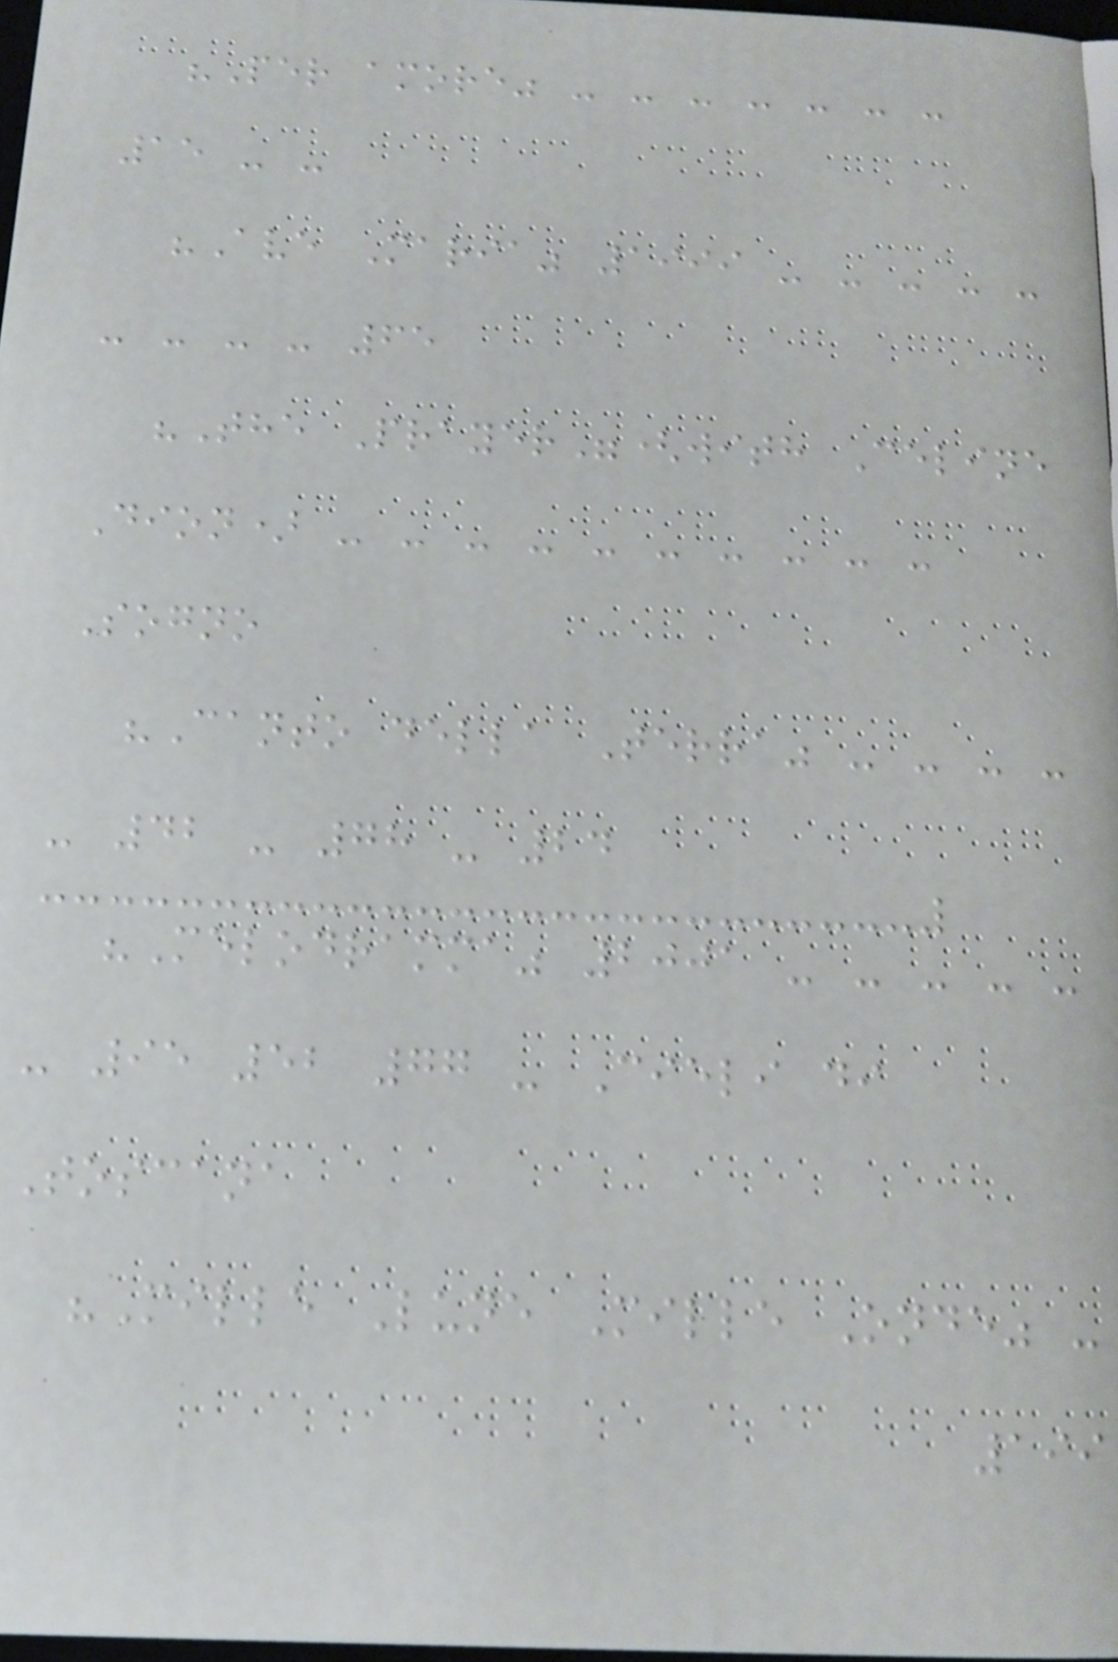"Per amore" - - - - - - -
15 - -
"Ave Maria" 1999 - - - - -
- - - - 65
"The Prayer"(with Celine
Dion) - - - - - - - - - -
Sogno
"Canto della Terra" - - - -
- 42 - 78 - 24
"Melodramma" 2001 - - - - -
- 95 52 77 - Cieli di
Toscana
"Mille Lune Mille Onde" -
199
